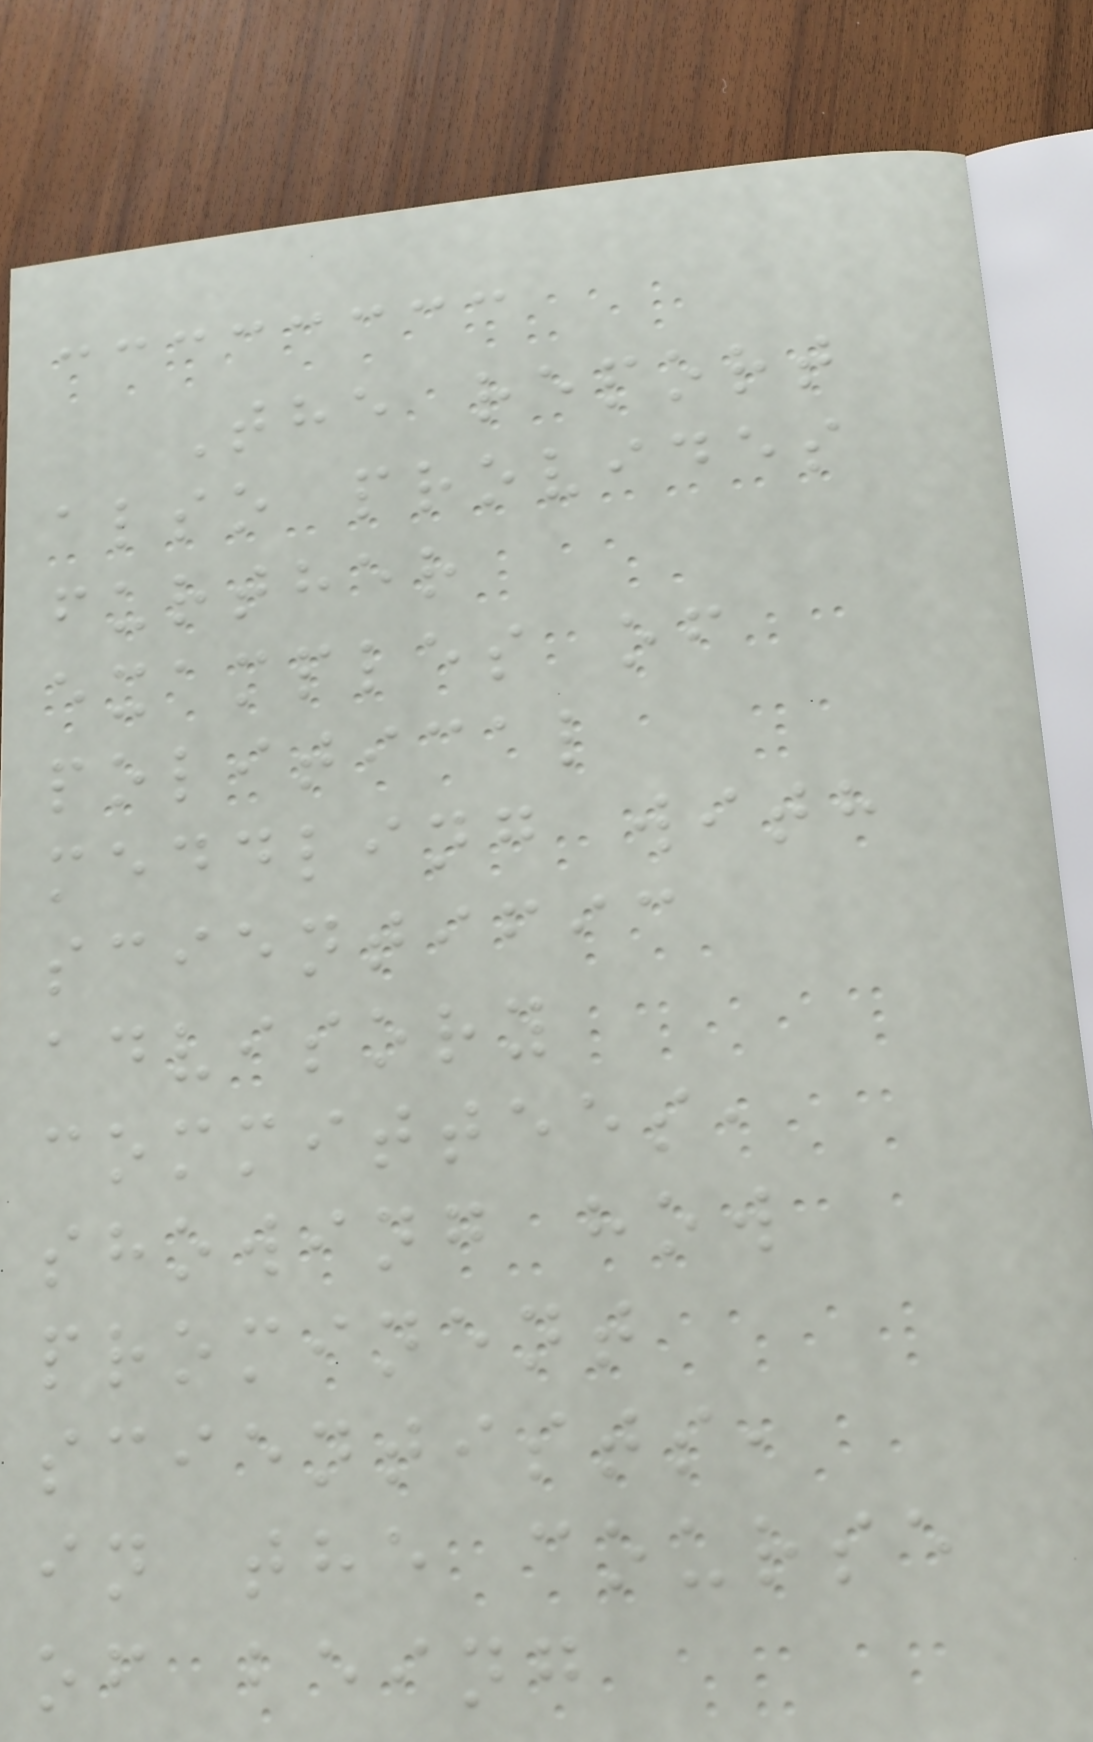The report
also provides
further
examples of
political
meddling with
scientific
advisory
committees,
showing how
prominent
scientists,
in the course
of being
